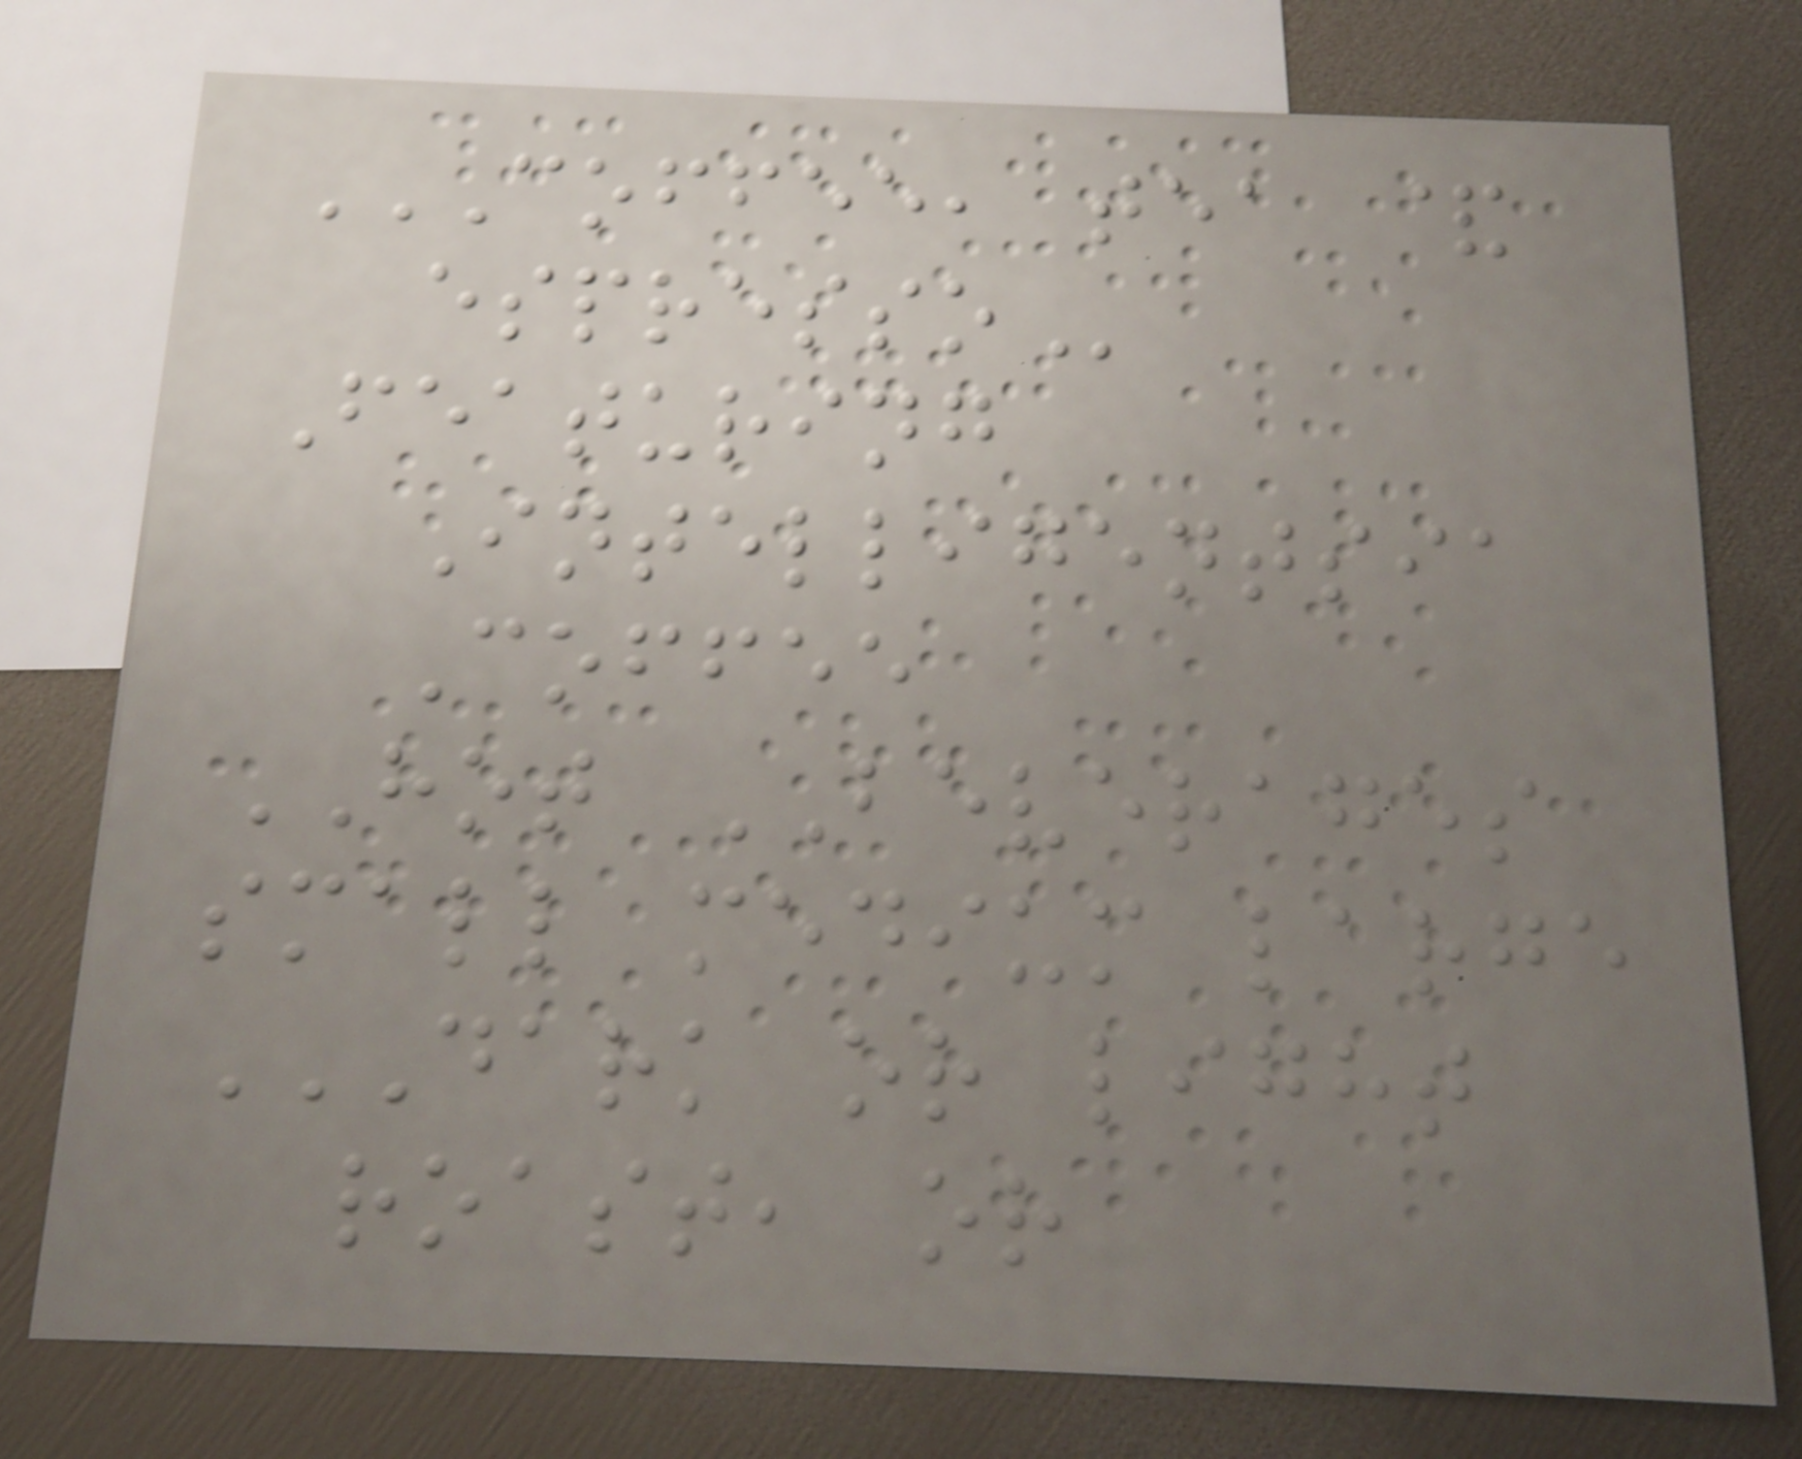COFFEE, TEA &
ESPRESSO
Featuring
Intelligentsia
Coffee
HOT BEVERAGES
small medium large
DARK OR LIGHT
ROAST, OR
